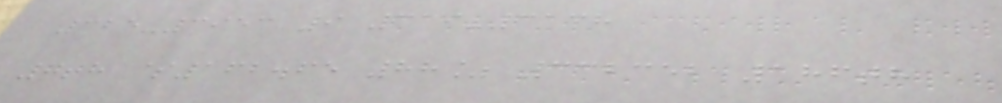325-3953 9 319-3138
7th $162.65 88% 332352 186th
